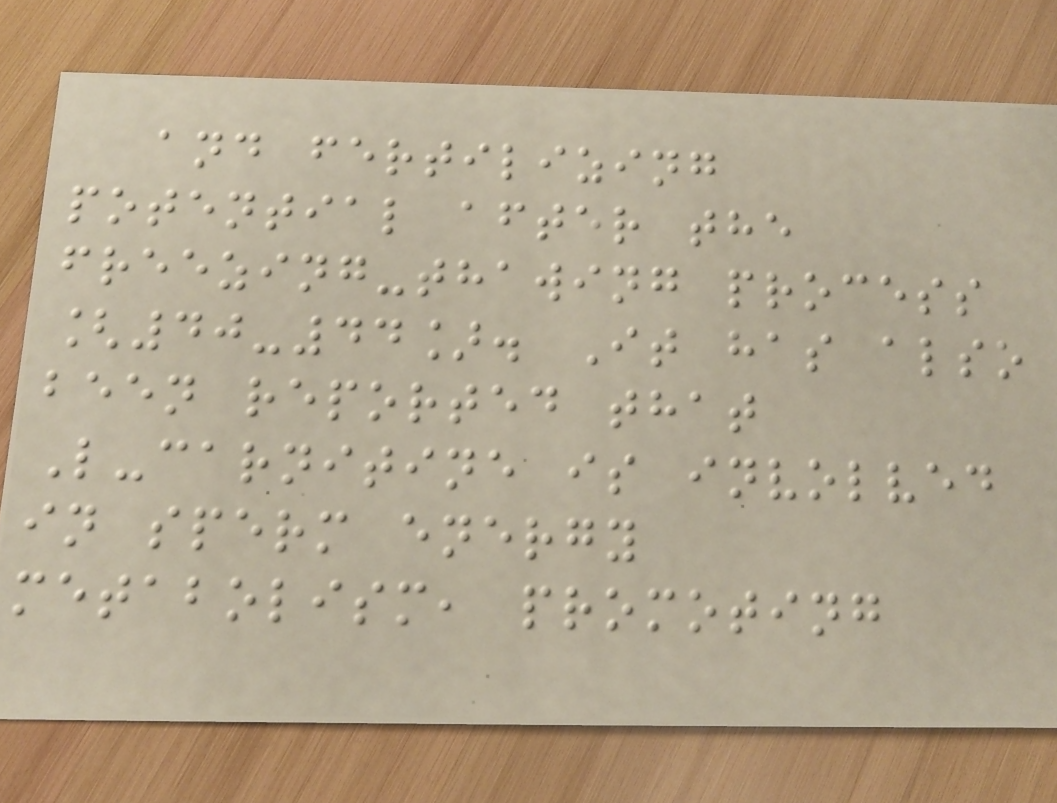and fertilizing
potential after the
freezing-thawing process
[40-44]. It has also
been reported that
L-carnitine is involved
in sperm energy
metabolism, promoting
